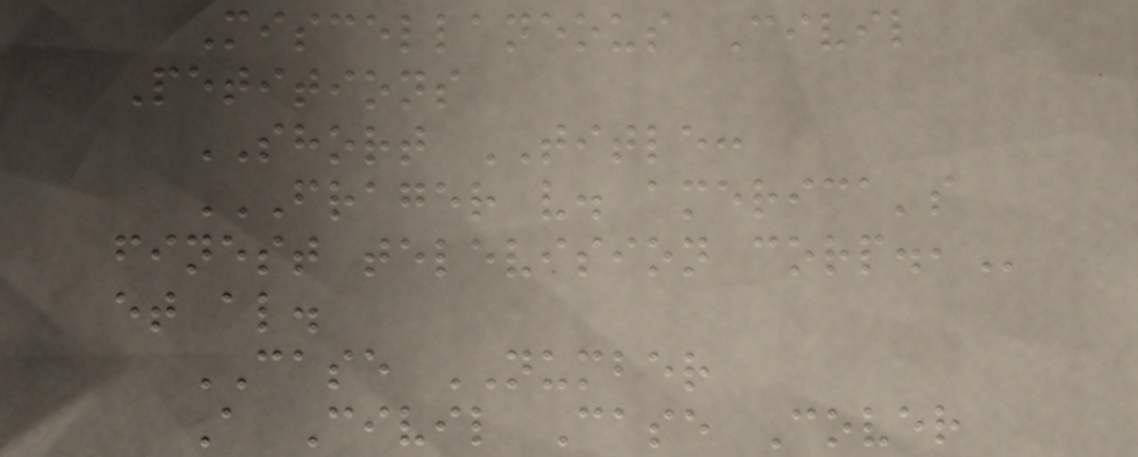Miscellaneous Civil
Petitions
SHORT TITLE:
FRAGER V. AMERICA'S
FINEST TELEVISION CORP.,
et al.
CASE NUMBER
A Civil Case Cover
